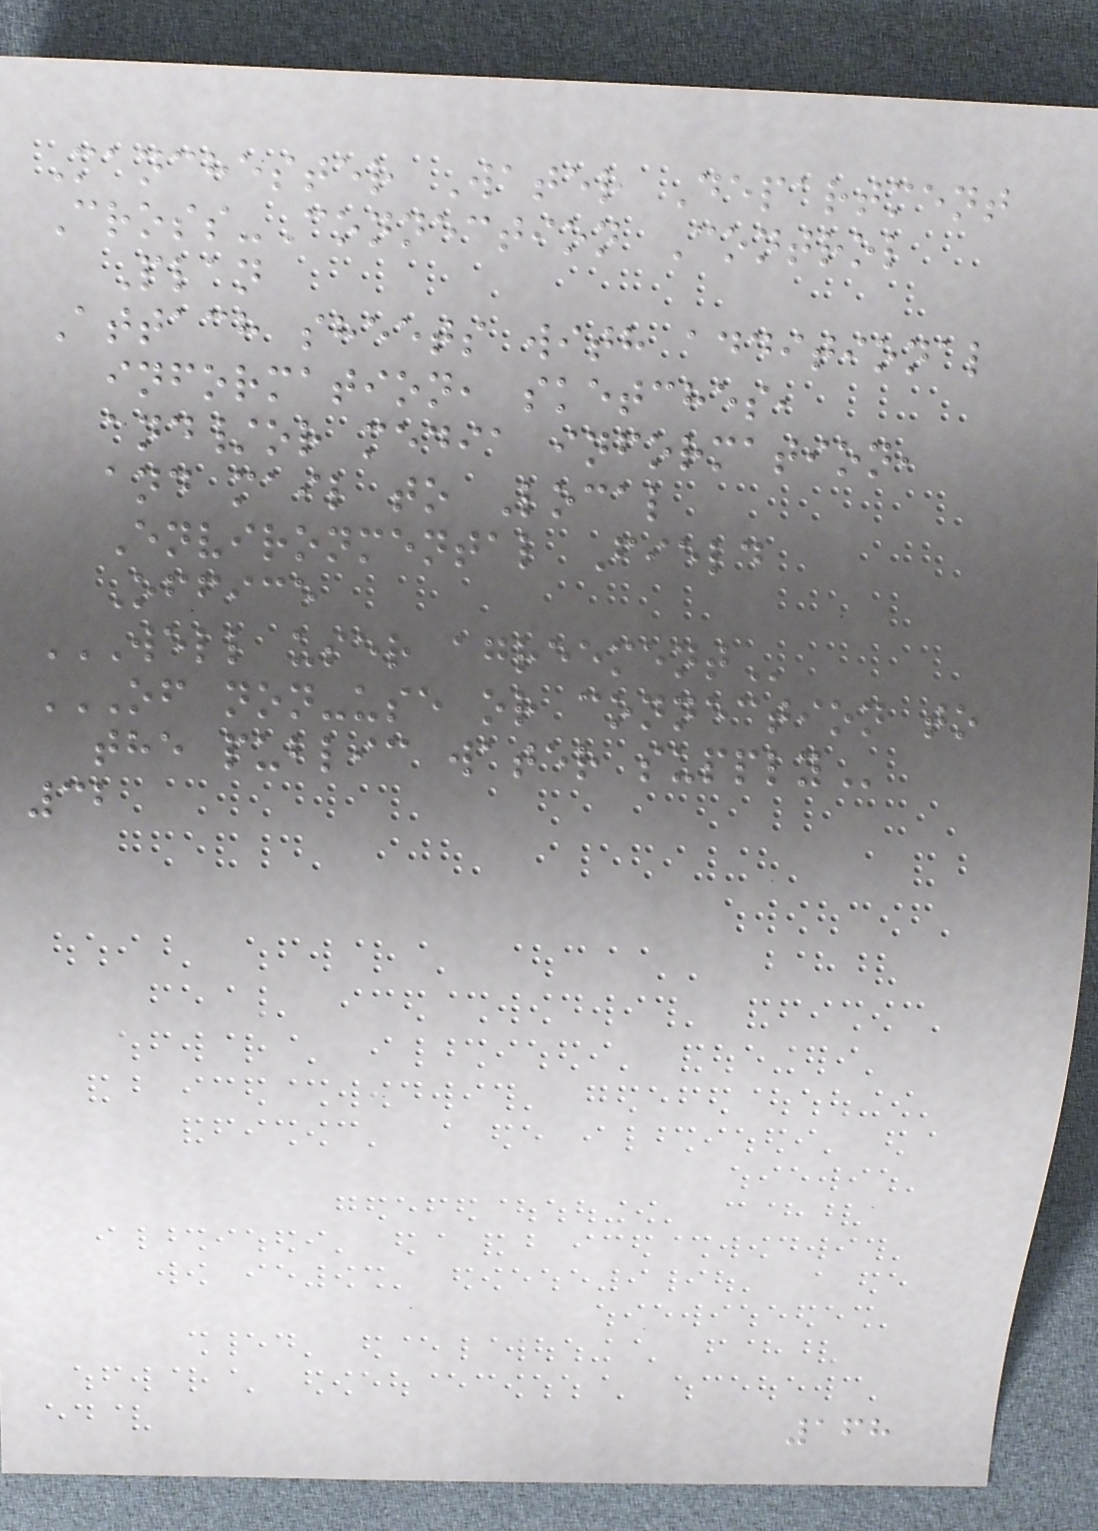Manchester Water Department
Cross-Connection Control
Plan
Attach sheets with additional
information, sketches,
and/or media information,
and mail to Local
Environmental Field
Office
WELL USER AGREEMENT
OF NON-USE OR CONNECTION TO
THE PUBLIC WATER SUPPLY
32
168
